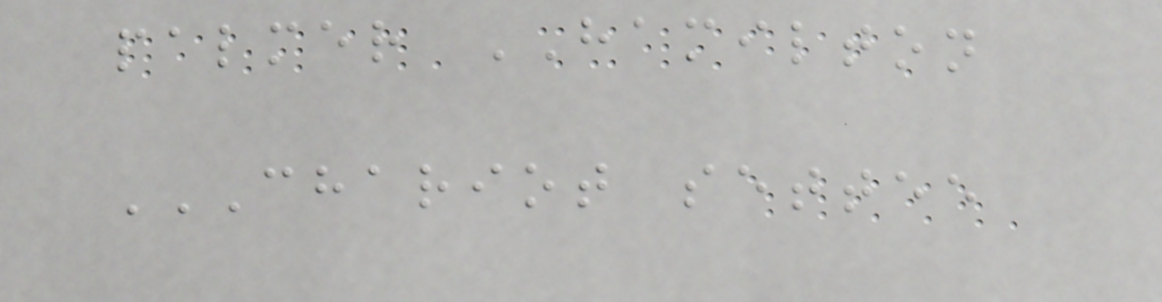palmer HAMILTON
CHARIOT SETTEE
